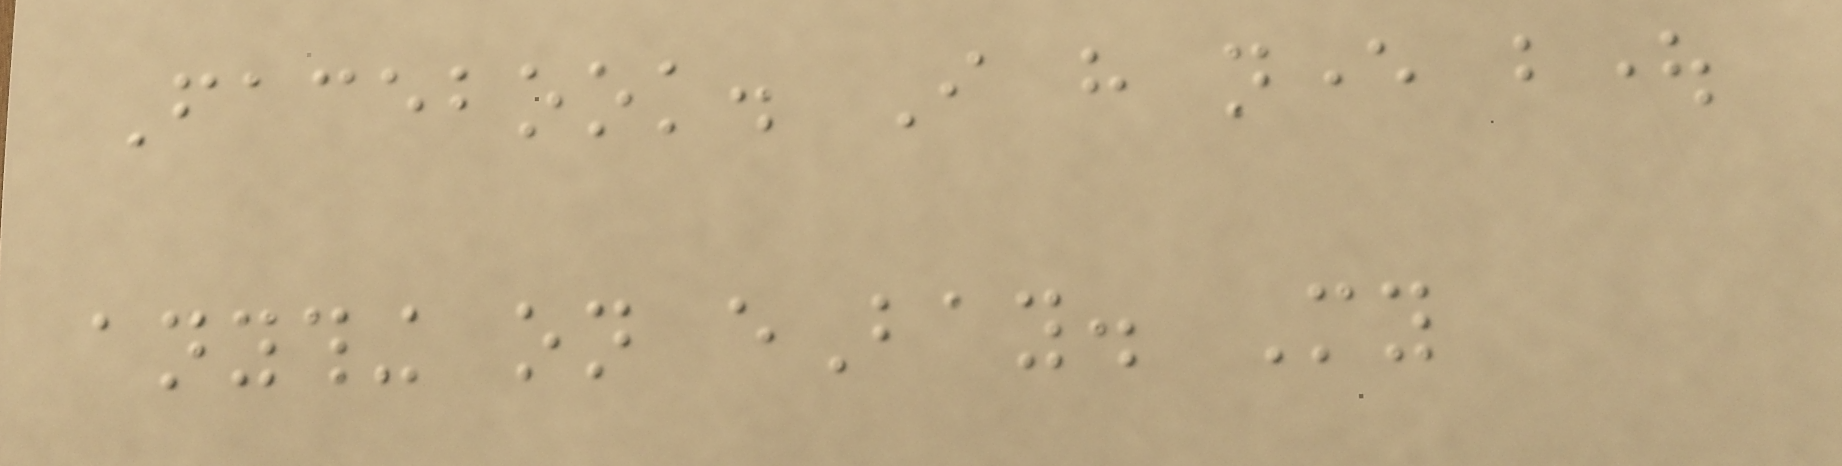Facebook. I have never bought
anything on eBay. My
